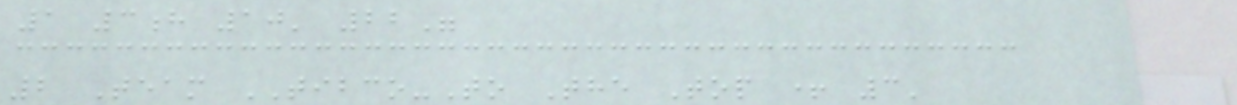1 3h 10' 22"
2 Team TIBCO-To The Top + 3'
